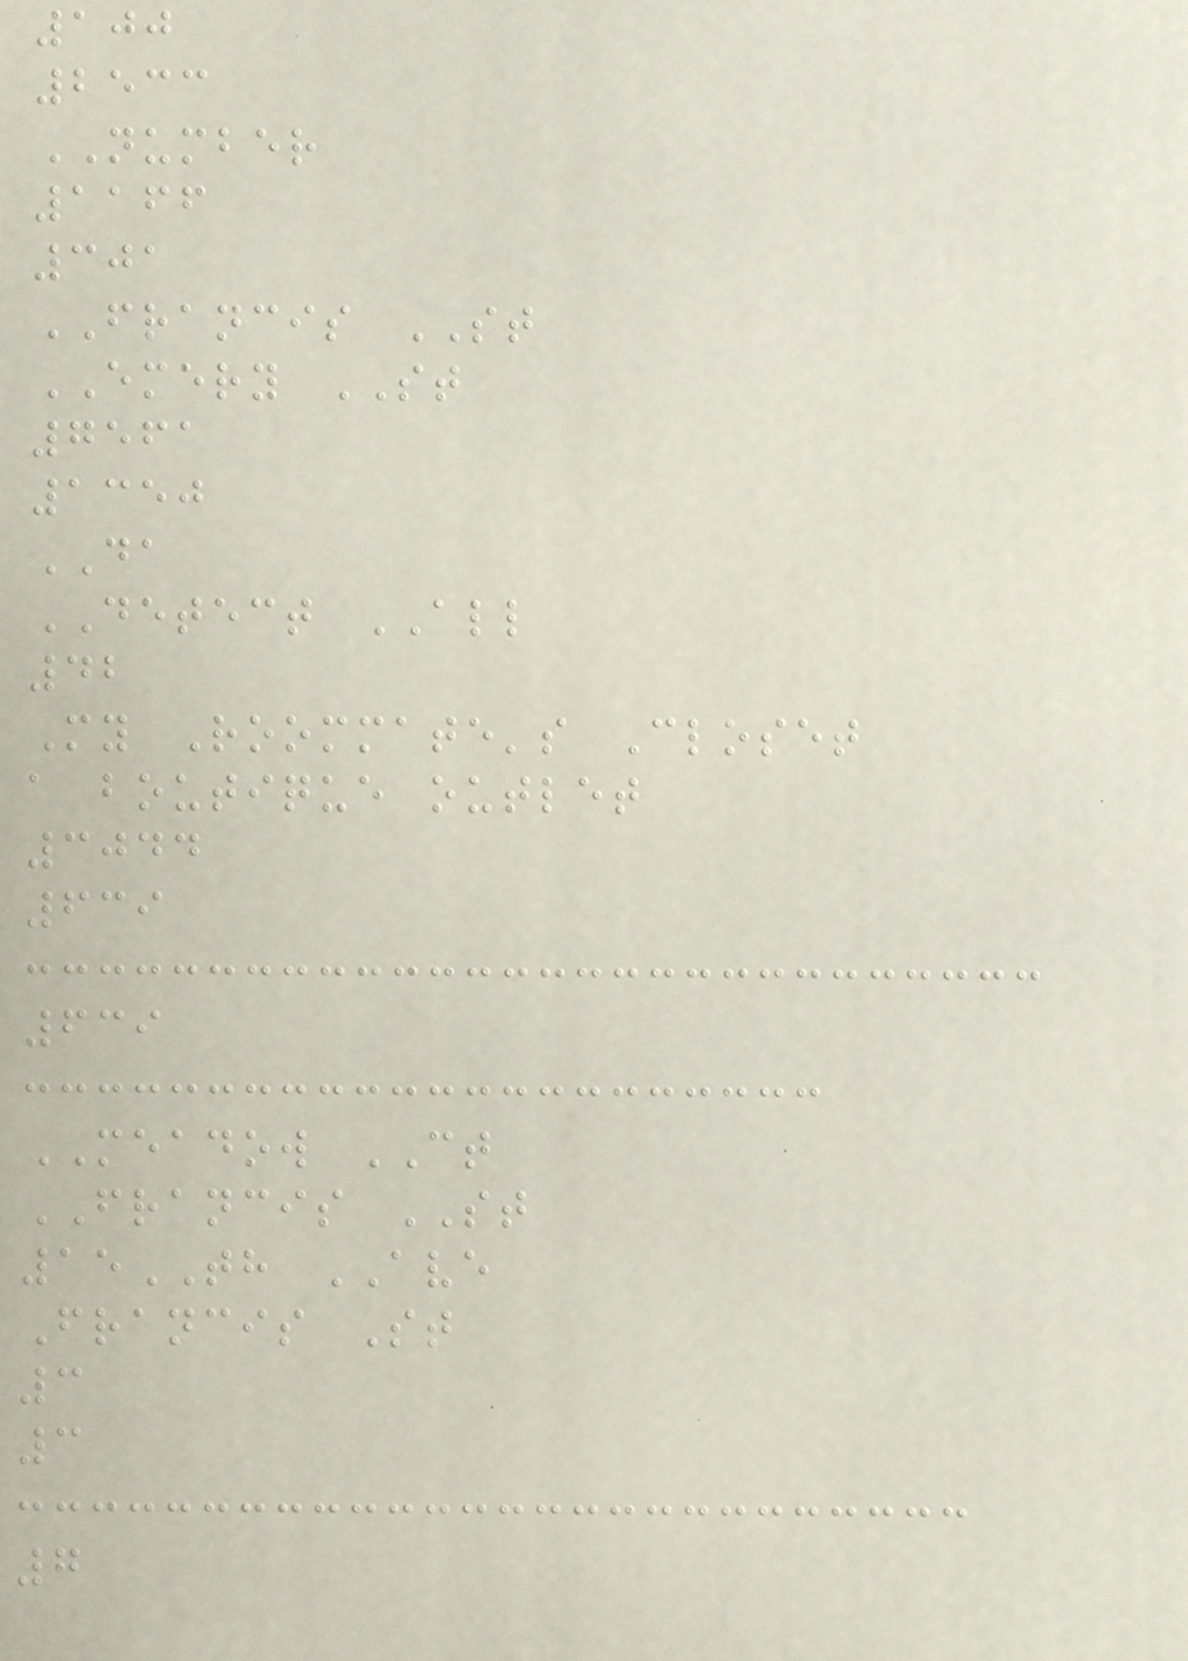100
2533
NUMBER
1166
301
FRANCIS ST
EMERY ST
7561
1350
DA
DETECT ALL
42
My Roommate's Closet
a boutique outlet
3044
639
639
MEADOW CT
FRANCIS ST
15TH AVE
Francis St
3
3
7
